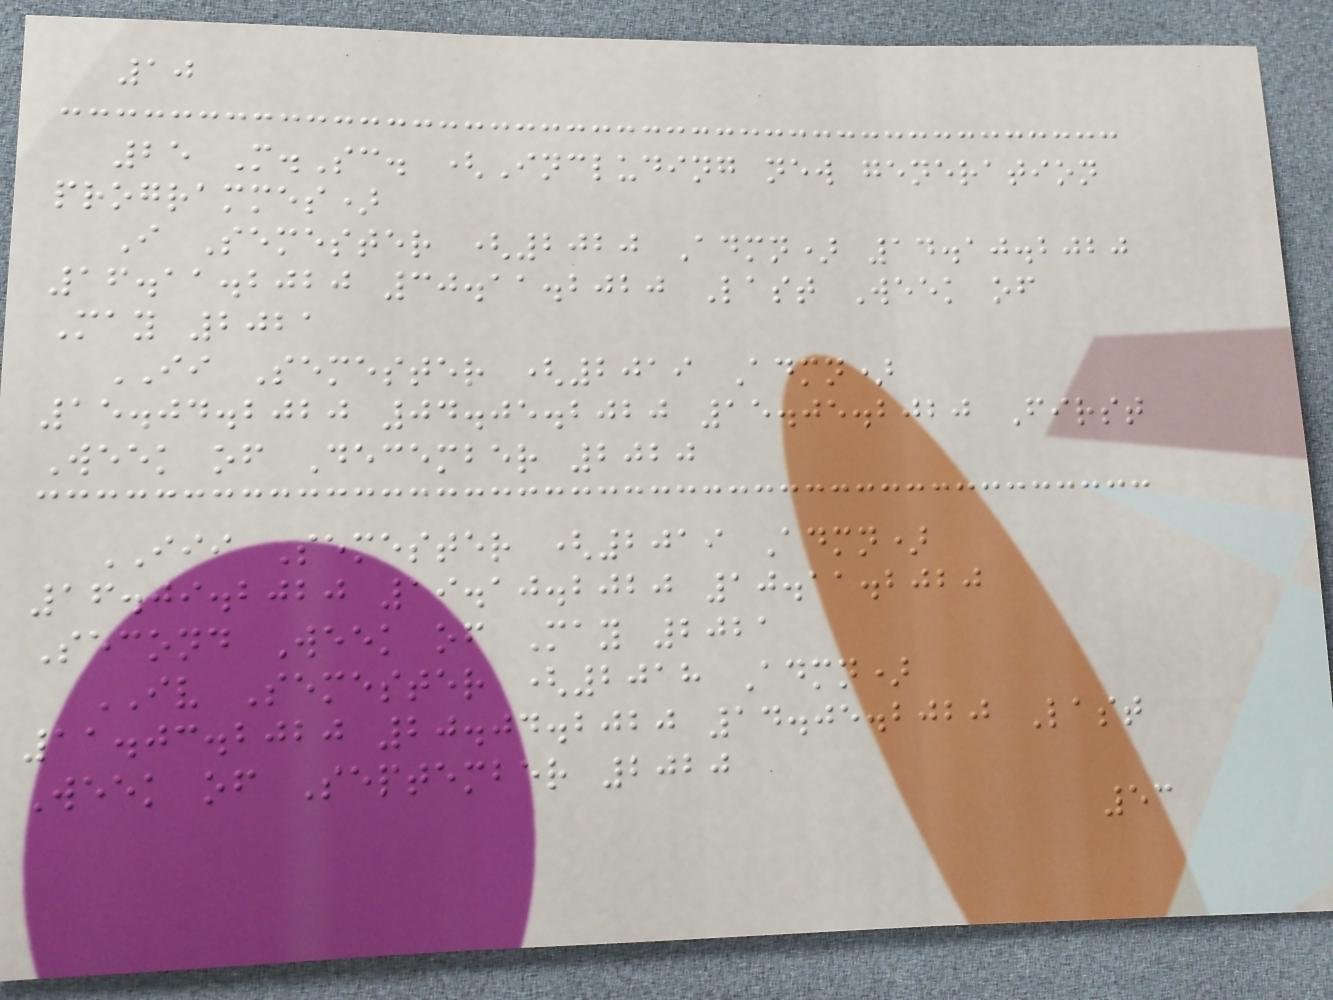10
25 M.Sc. (Including new generation
programmes)
I Semester (2020 Admn) 14.10.2020
16.11.2020 30.11.2020 Last Week of
May 2021
II Semester (2019 Admn)
15.04.2020 04.05.2020 15.05.2020 First
Week of December 2020
III Semester (2019 Admn)
16.09.2020 19.10.2020 10.11.2020
Second Week of May 2021
IV Semester (2018 Admn)
11.03.2020 20.04.2020 14.05.2020 Last
Week of September 2020
53
